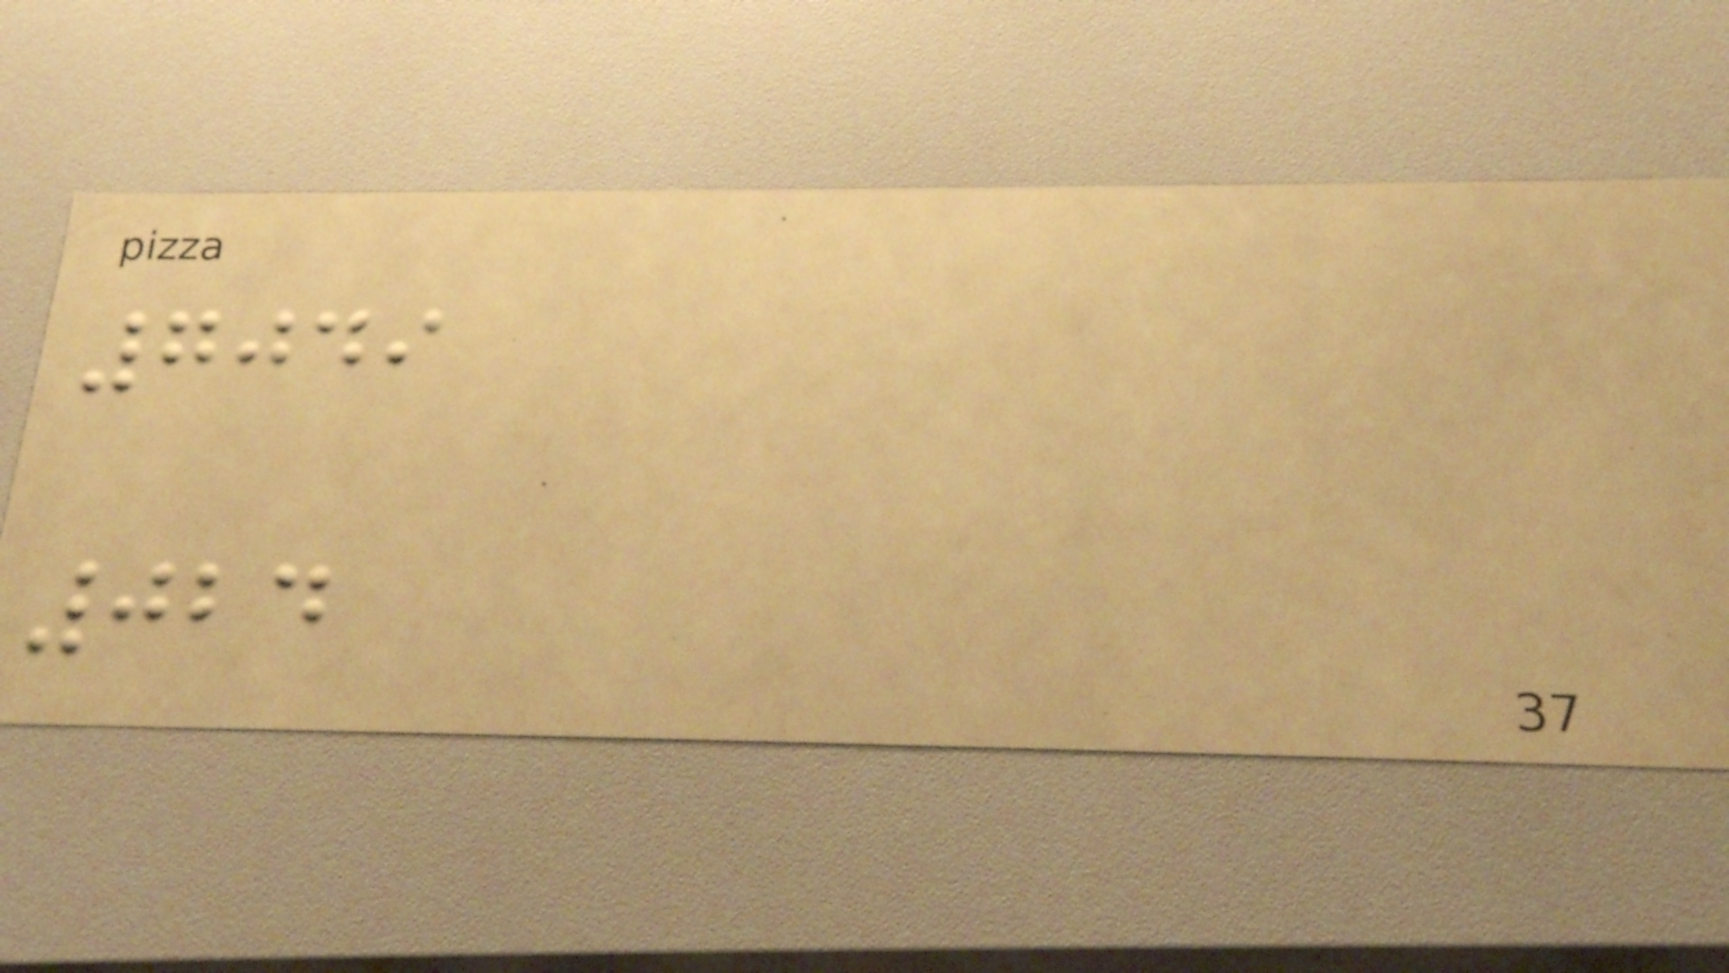7049
024
